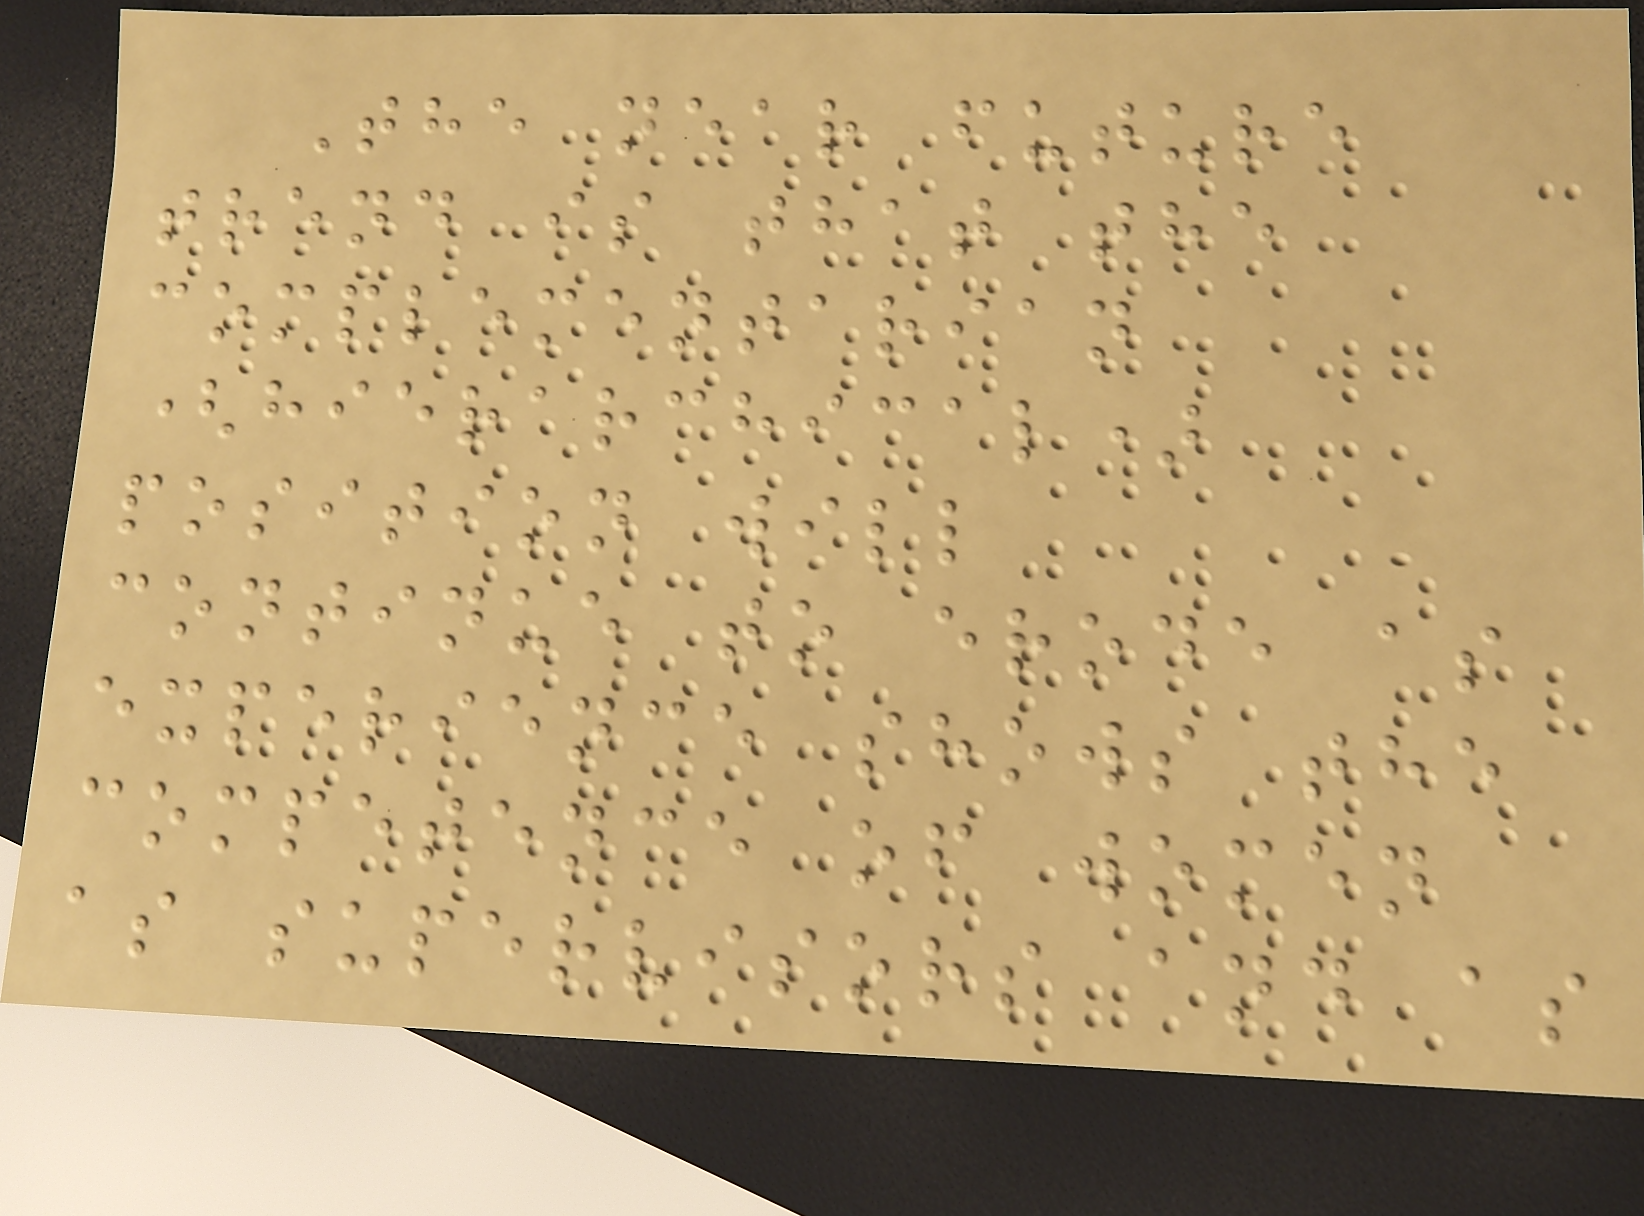The near future
trend is that the
complementarian
(hierarchical)
position will
continue to erode as
experience shows the
competence of women
as supervisors and as
